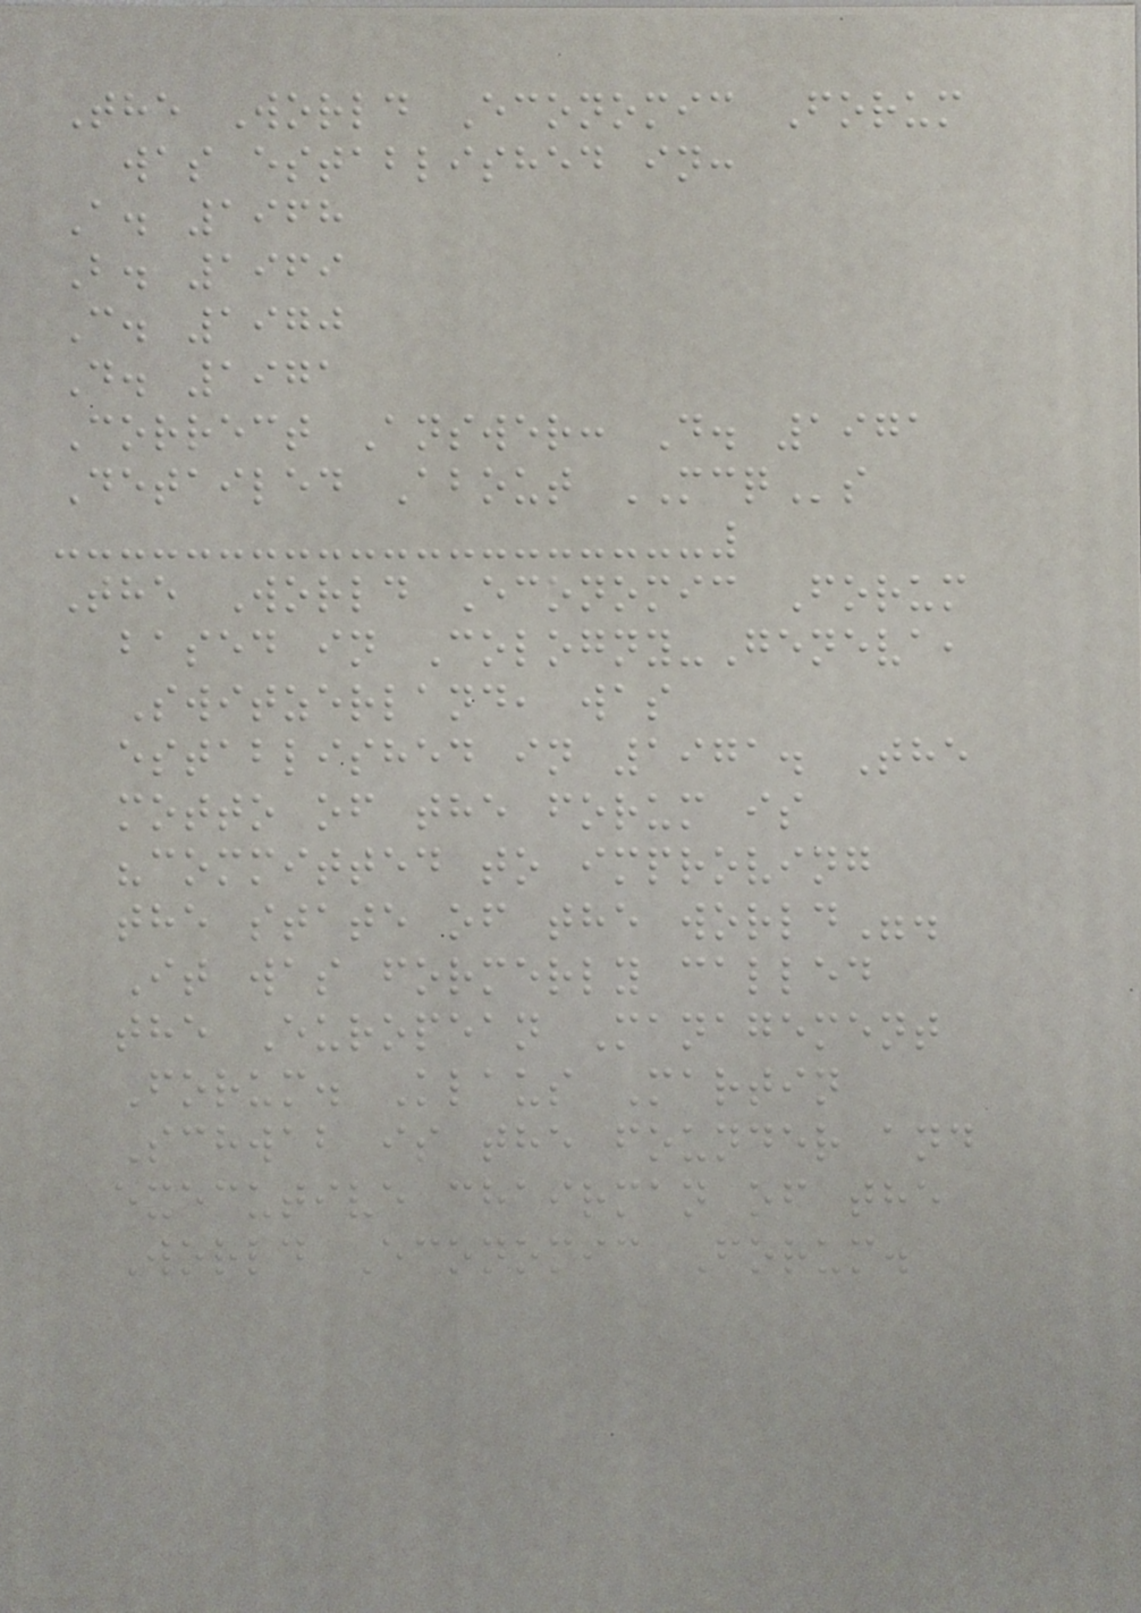The World Economic Forum
was established in:
A. 1968
B. 1969
C. 1970
D. 1971
Correct Answer: D. 1971
Detailed About MCQs
The World Economic Forum
based in Cologny-Geneva,
Switzerland, was
established in 1971. The
motto of the forum is
"committed to improving
the state of the world".
It was formerly called
the European Management
Forum. Klaus Martin
Schwab is the founder and
executive chairman of the
World Economic Forum.
